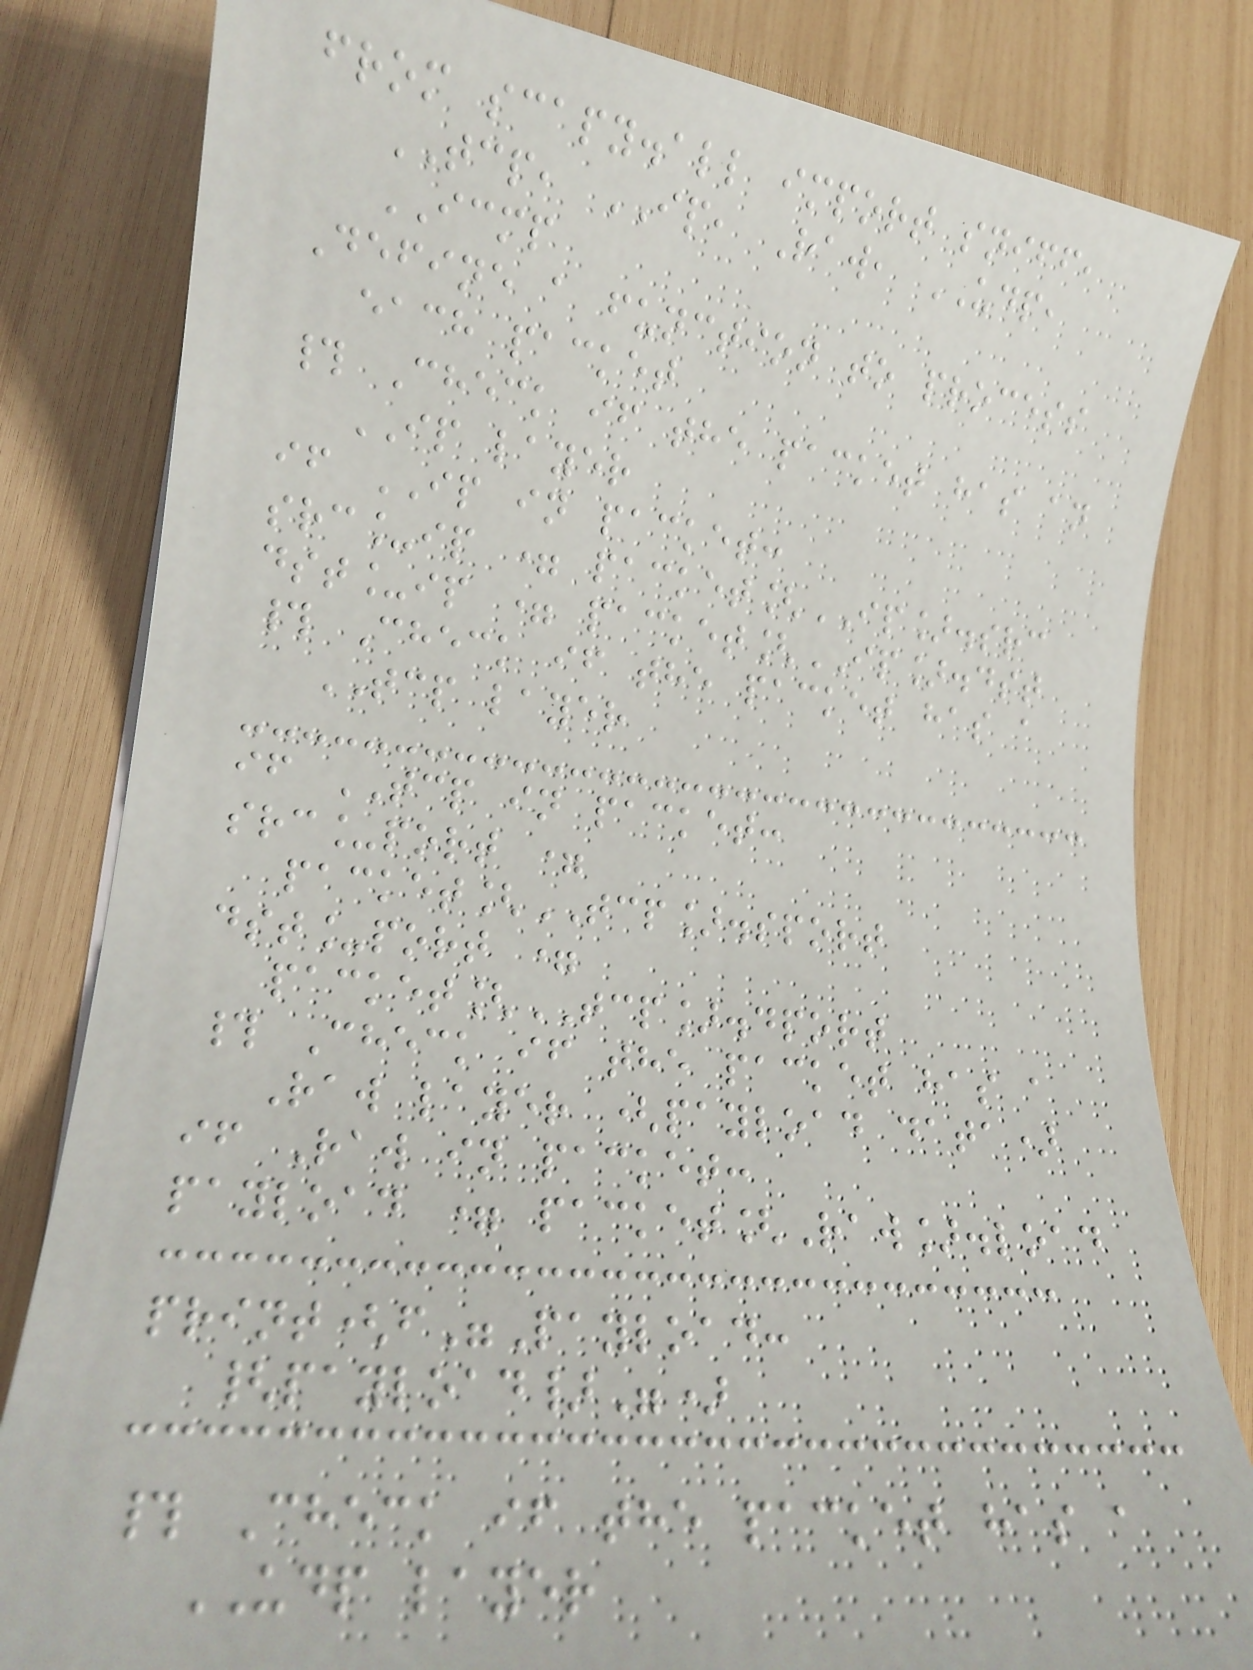from scapy.all import sniff,
TCP, IP, Raw, UDP,
ICMP
Define a function to process
each packet
# Check if the packet has an
IP layer
if IP in packet:
src_ip = packet[IP].src
dst_ip = packet[IP].dst
# Check if the packet has a
TCP layer
if TCP in packet:
src_port =
packet[TCP].sport
dst_port =
packet[TCP].dport
# Check if the packet has a
Raw layer (payload data)
if Raw in packet:
payload = packet[Raw].load
print(f"Payload:
{payload}")
# Check if the packet has a
UDP layer
